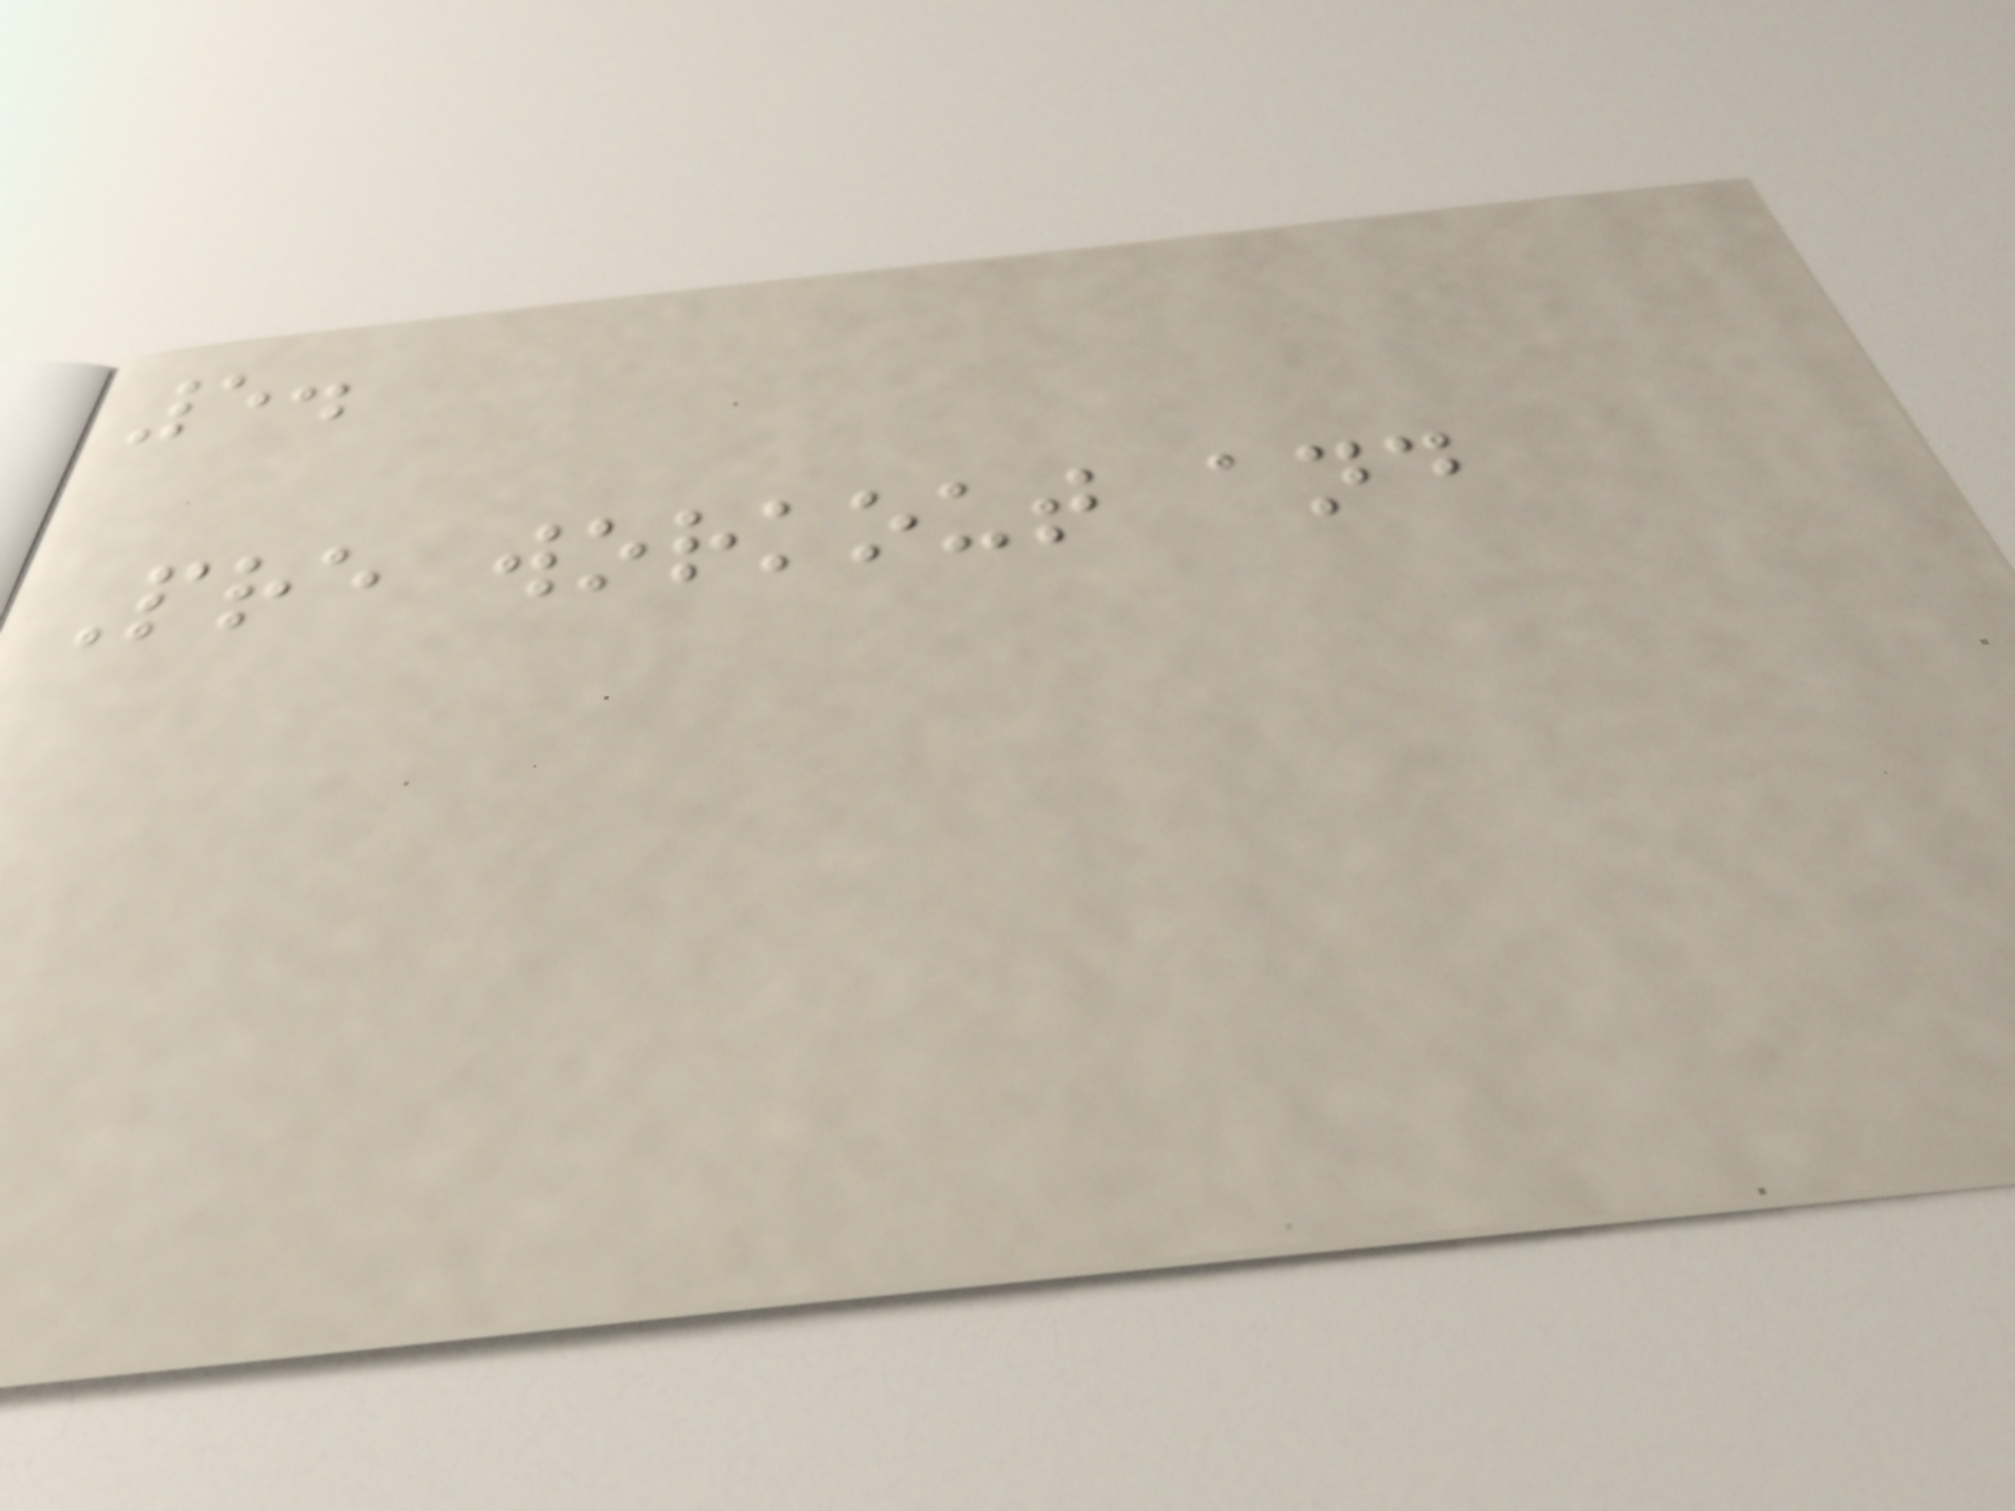5.
Pre workout and
